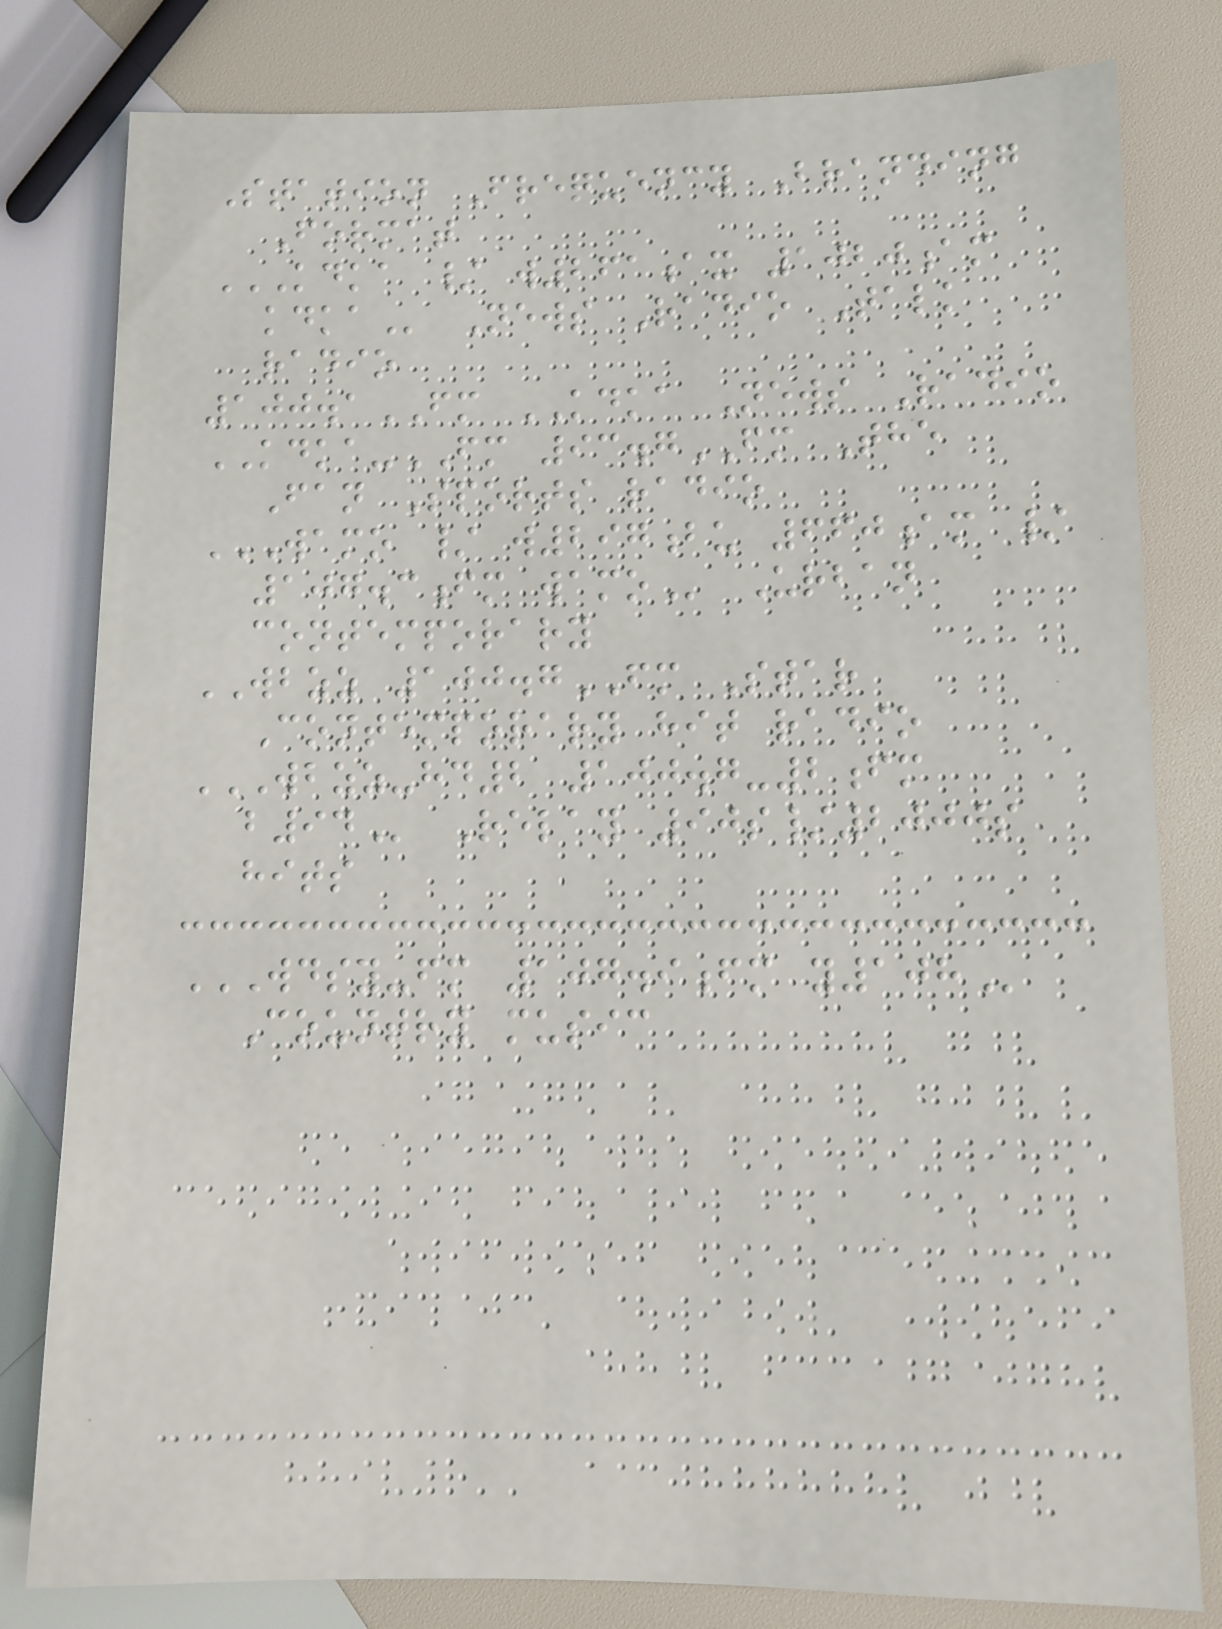Station Frequency Branding
Format
KDKA / W261AX 1020AM
KDKA News Radio Talk
radio
100.1FM KDKA News Radio
KDKA-FM 93.7FM The
Fan Sports radio
WAMO / W297BU 660AM /
107.3FM WAMO Urban
contemporary
WBZZ 100.7FM Star
Contemporary hit radio
WBZZ-HD2 100.7-2FM
B94 Relay 90s/2000s
hits
WDSY-FM 107.9FM Y108
Country music
